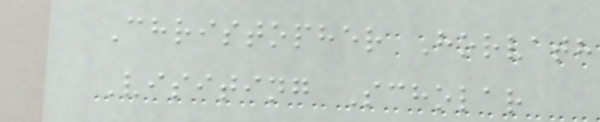Christopher Horvath
Visiting Scholar
